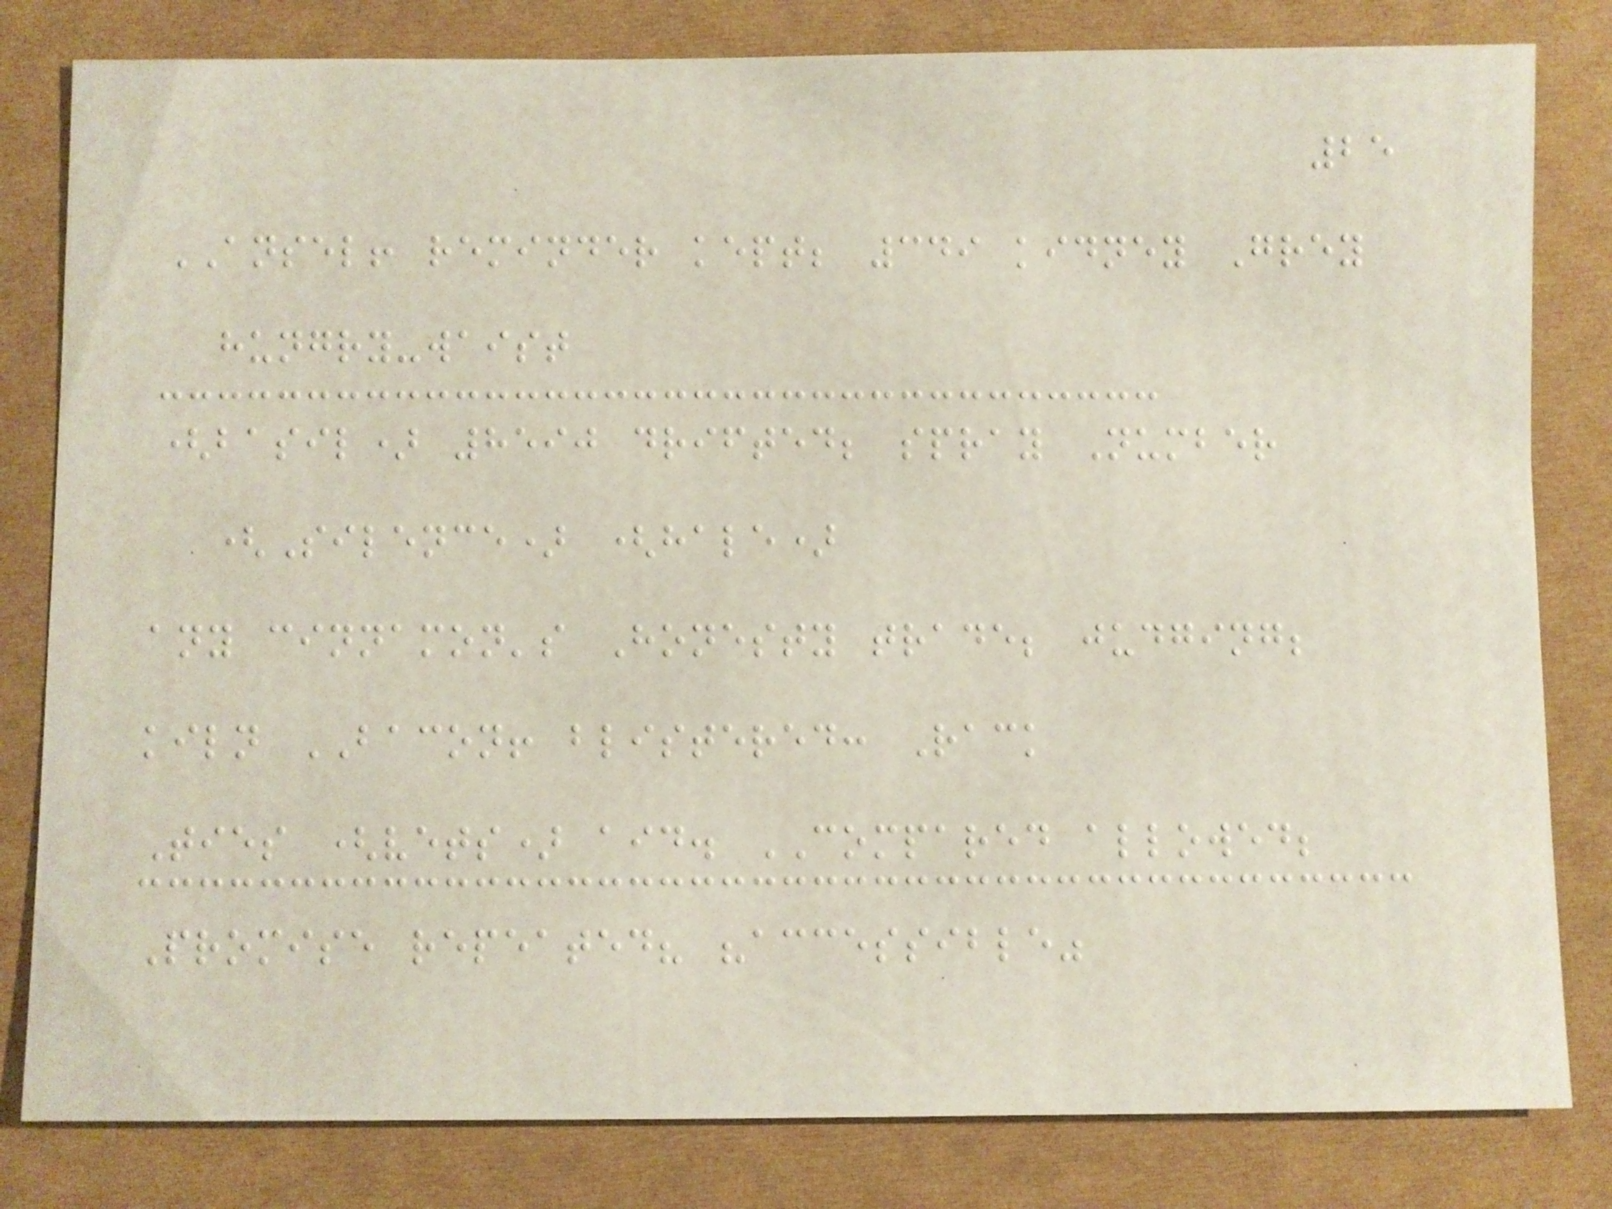25
ANSEL! reminder kept; 349 kidney Grey
hungry-waist
(basil) 8590 drifted; spray Number
(Silence) (hale)
any cinnamon's Honesty trade; judging;
kiln BACON! blistered: Rack
Ties (vets) aid. COMPARED allowed;
Promise repeated? "accessible"
